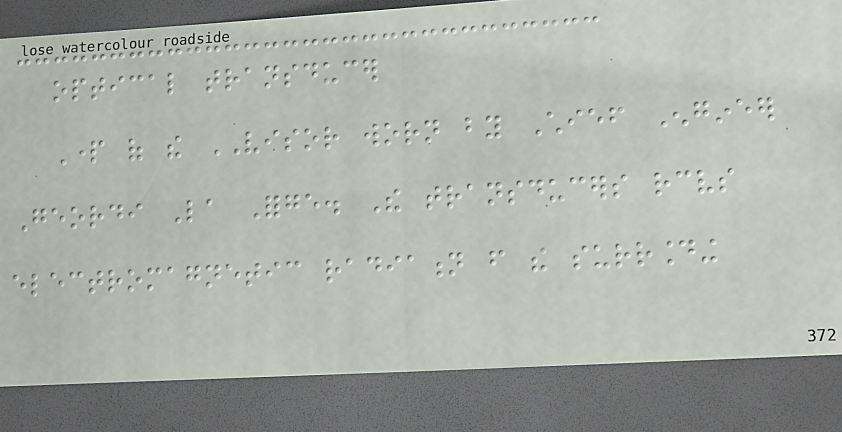optical transducer
Part of the VISOR worn by Chief Engineer
Geordi La Forge. The transducers receives
electromagnetic radiation from the surrounding
